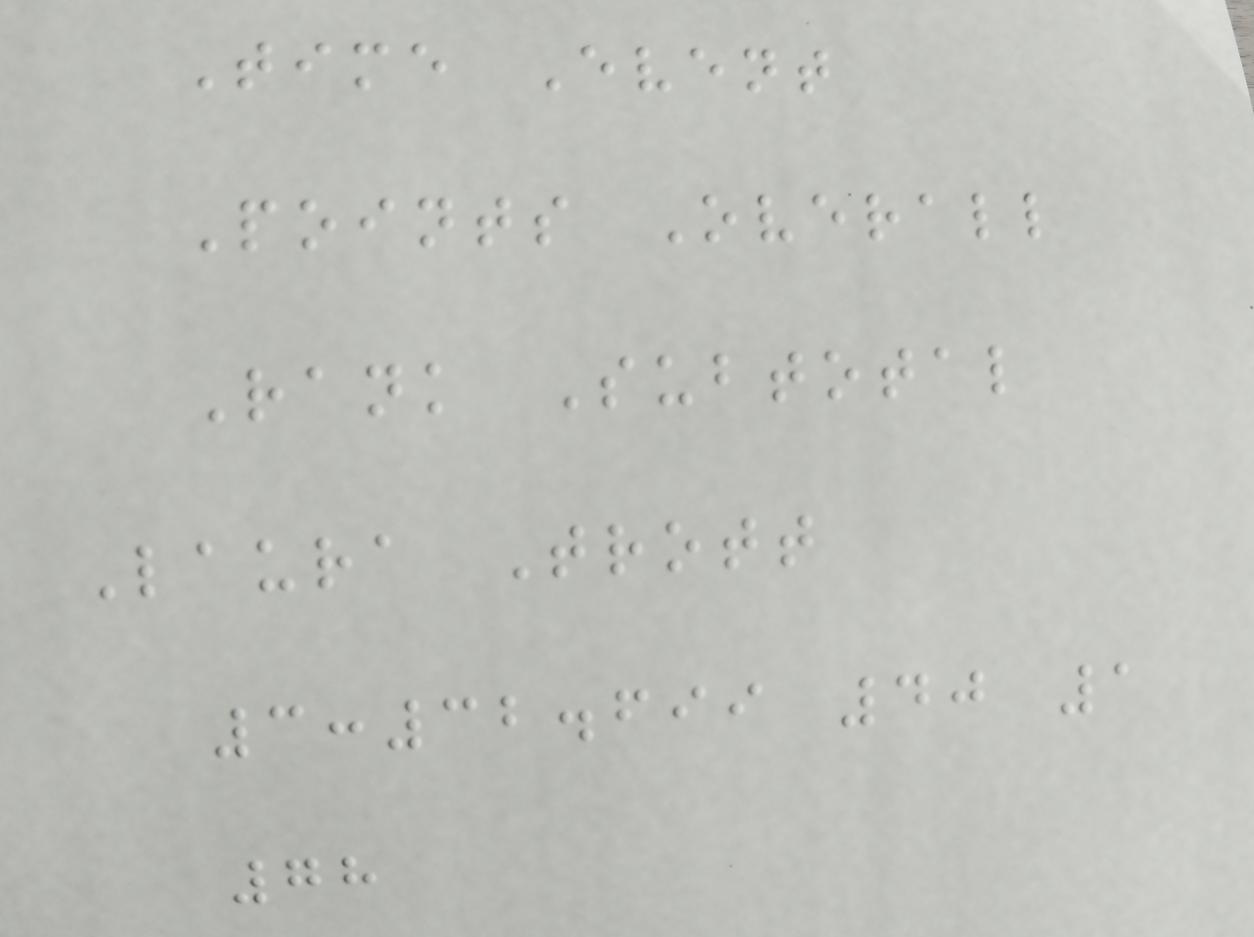Time Event
Points Overall
Rank Subtotal
Laura Trott
3:32.699 40 1
78
